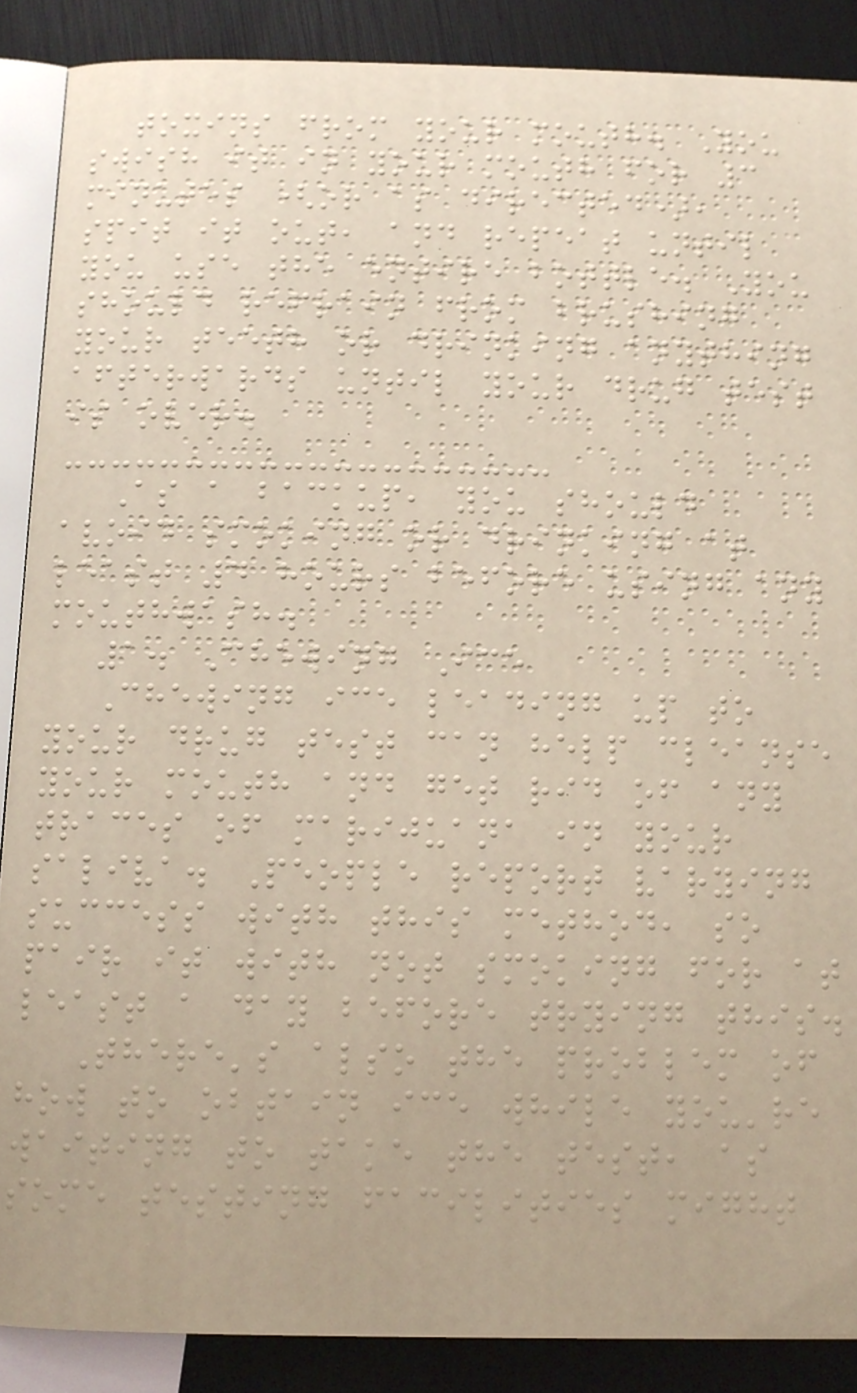toxins from your mouth. You
swish it in your mouth for 3
minutes (or as directed),
spit it out, and repeat until
you use the entire bottle. You
should refrain from brushing
your teeth or drinking anything
afterwards until your drug test
is over.
As a backup, you should
avoid smoking or drinking at
least 4 hours before using any
mouthwash.
1. Chewing Ice
Chewing ice leading up to
your drug test can help cleanse
your mouth and get rid of any
traces of marijuana in your
saliva. People report varying
success with this method, so
pair it with not smoking for at
least a day before trying this.
There's also the problem of
how to obtain ice while you're
waiting to take the test, as
some testing facilities might
